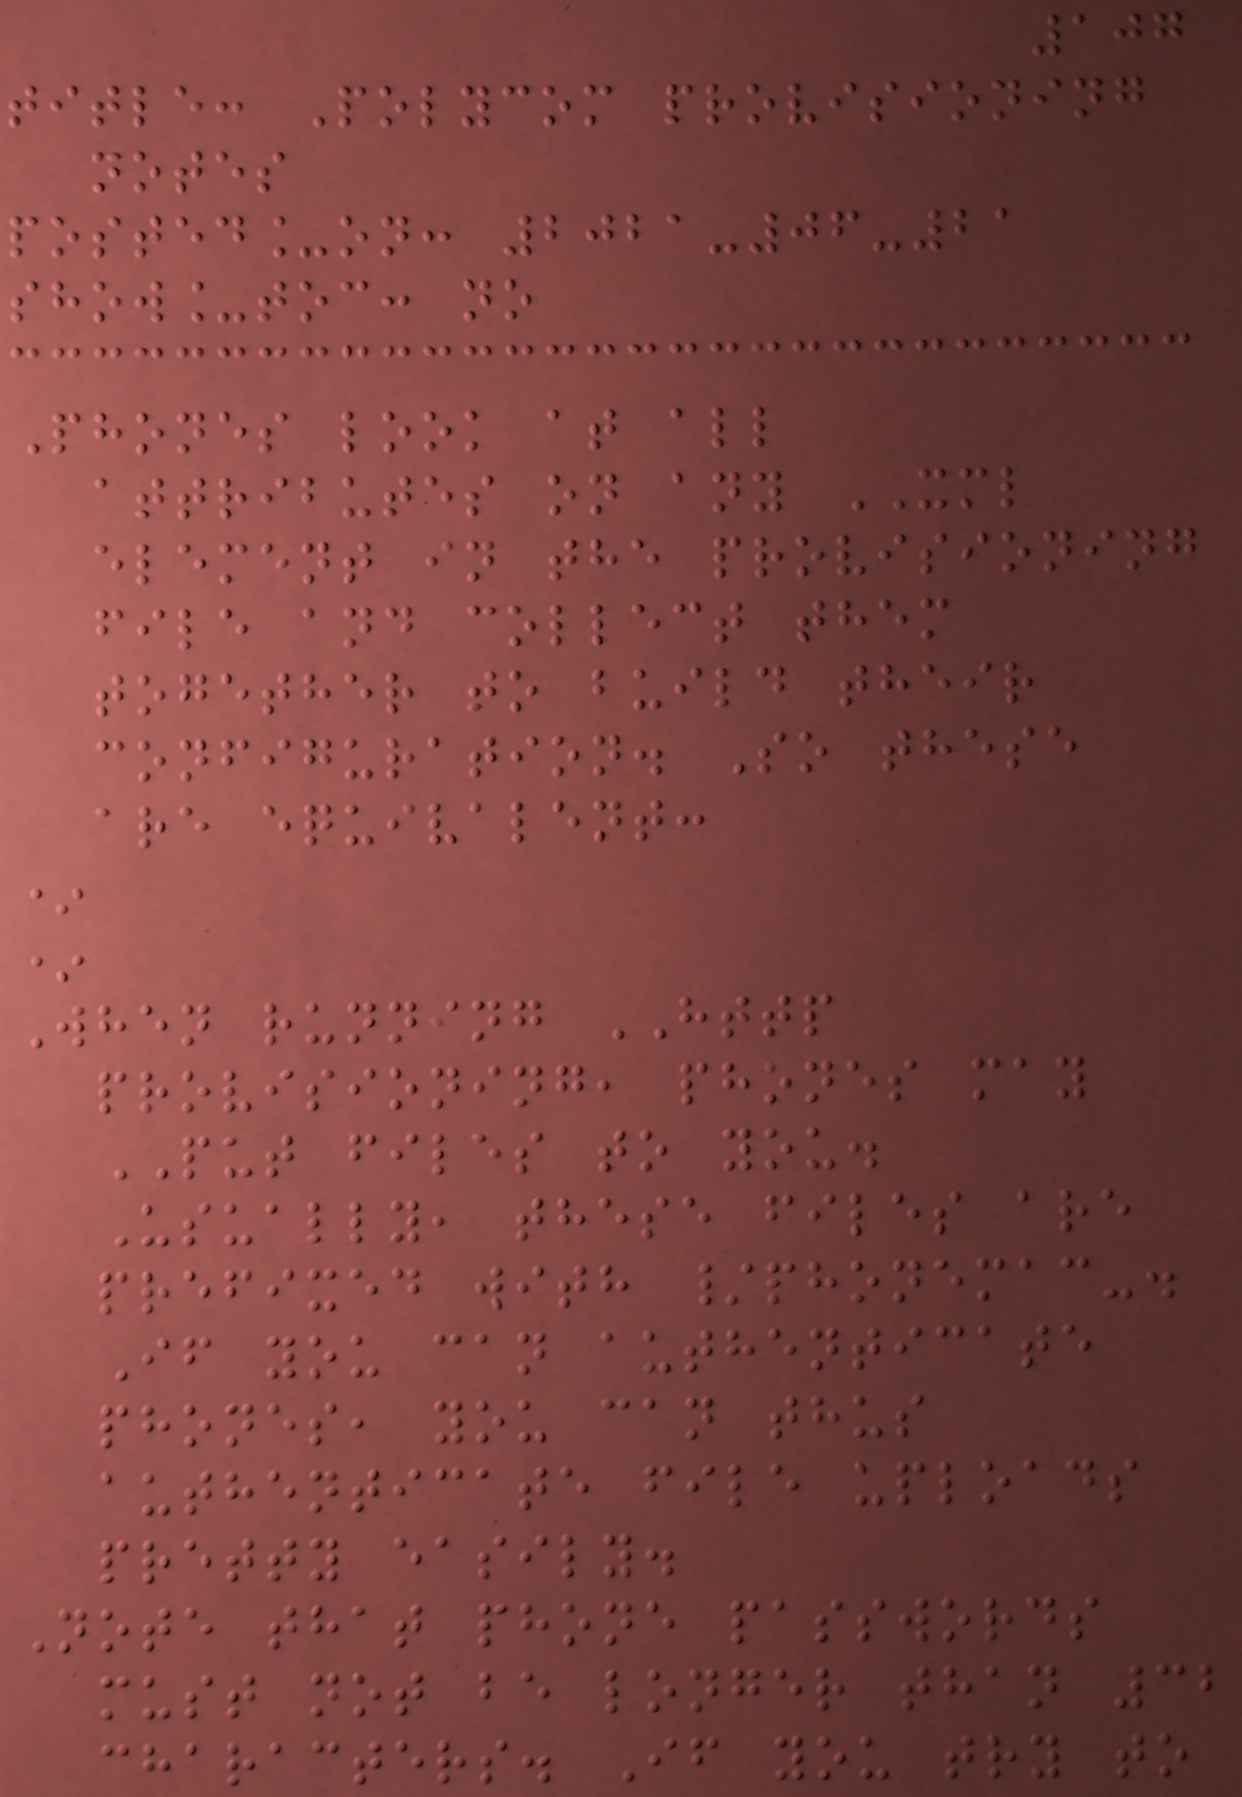107
title: Polycom provisioning
notes
posted_on: 2021-06-21
show_toc: no
Phones look at all
attributes on any XML
element in the provisioning
file and collect them
together to build their
configuration. So these
are equivalent:
*
*
When running HTTP
provisioning, phones may
PUT files to you.
Usually, these files are
prefixed with /phonemac-.
If you can authenticate
phones, you can thus
authenticate file uploads
pretty easily.
Note that phone passwords
must not be longer than 32
characters. If you try to
